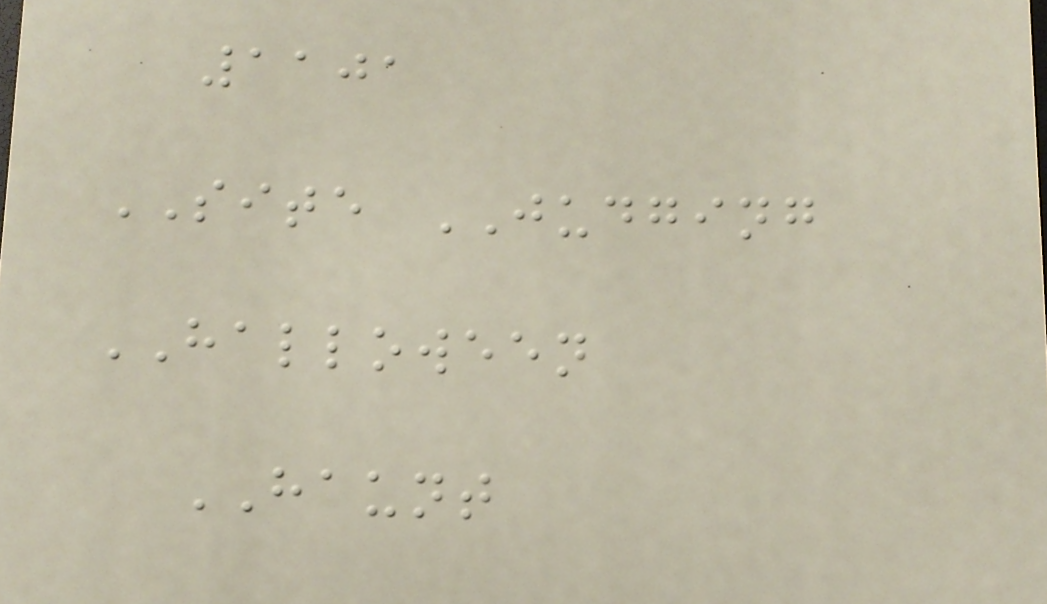1101
SITE JUDGING
HALLOWEEN
HAUNT
